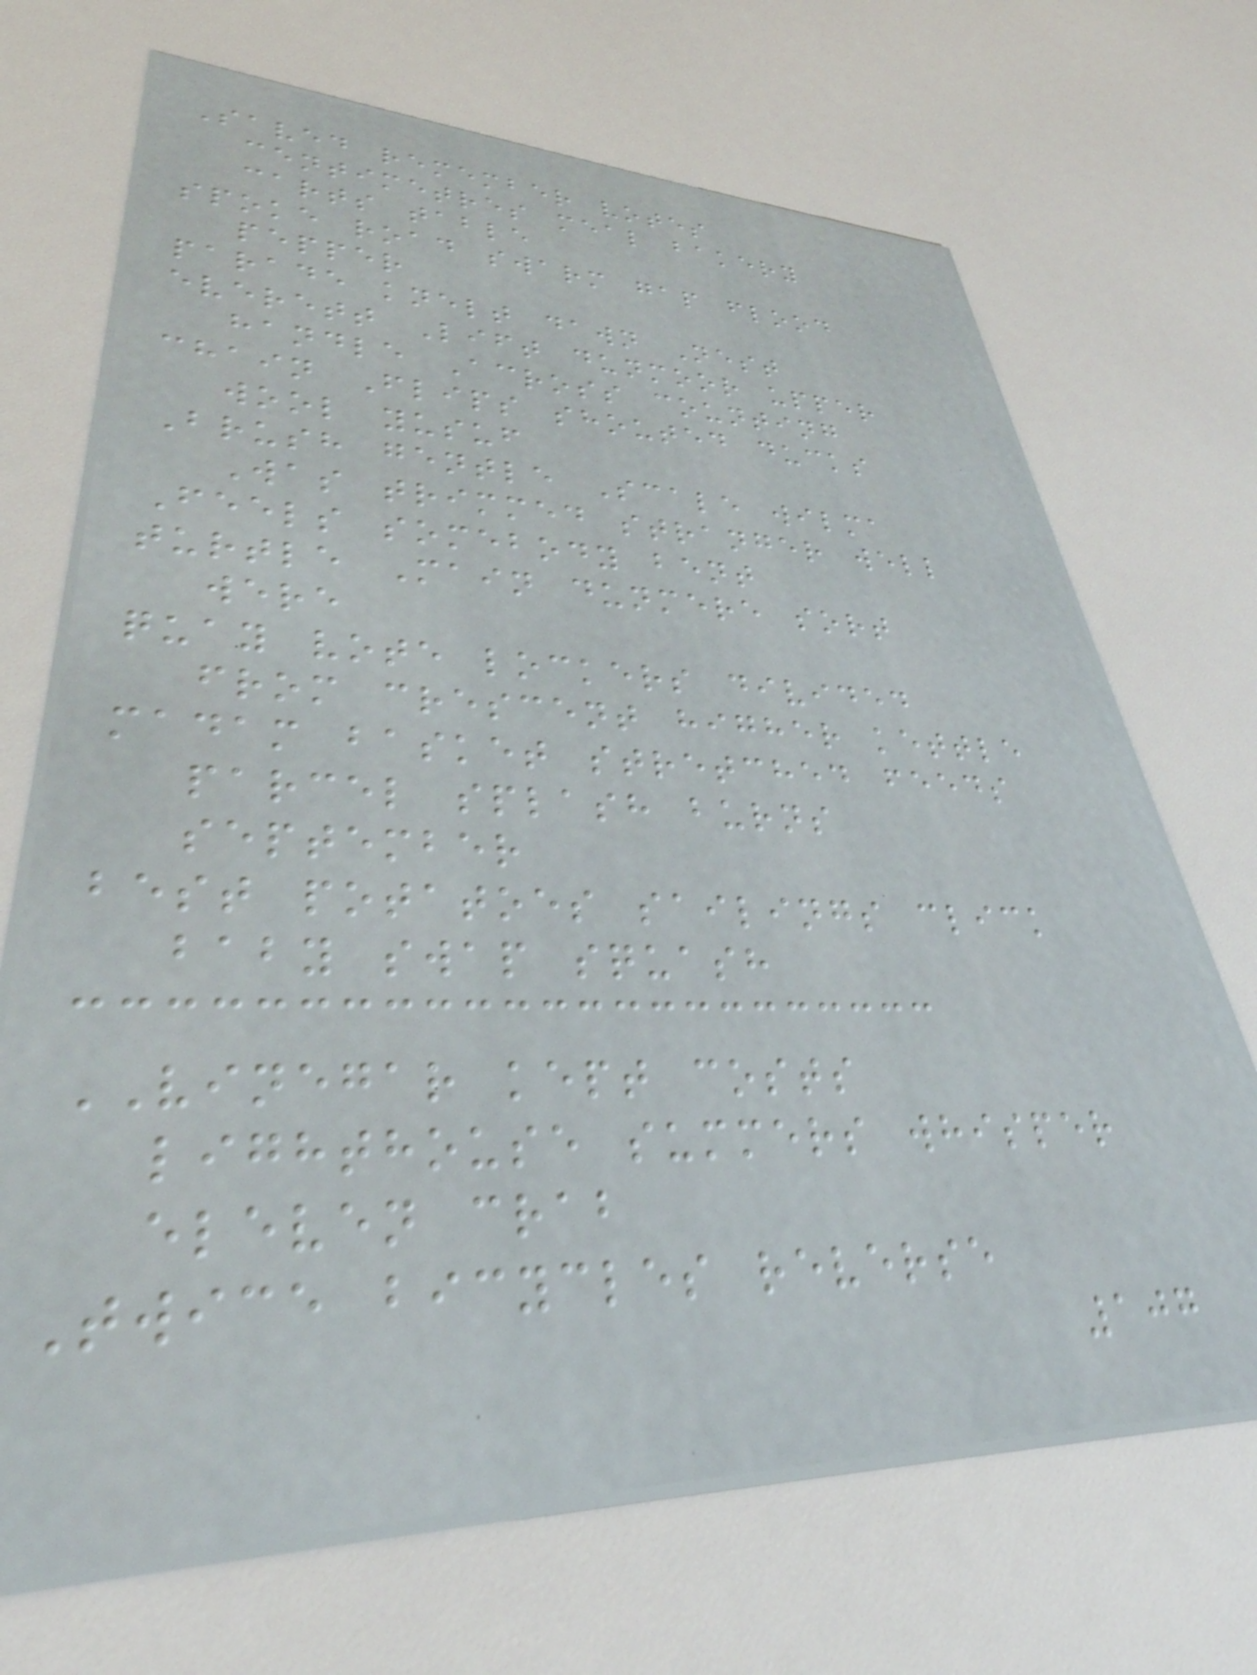Saved remember votes
centimetres meal bakery
carts table
spoke road swarm gap flood
pepper
parade knelt dawn Nest
everett Lift dunmoor upper
handle Across counting
chain Flips shouted ducks
wool yusuf
Brush gentle Scale wilma
Was trimmed stranger well
Feels somebody bent
turtle Main dunmere sort
were
quay vote lockers divided
from crescent higher kettle
madam basket stretched feeds
parcel splash burns
september
best potatoes sailings click
baby swap squash
VINEGAR kept costs
lighthouse summers whisper
eleven crab
Twice bicycles reverse
107
